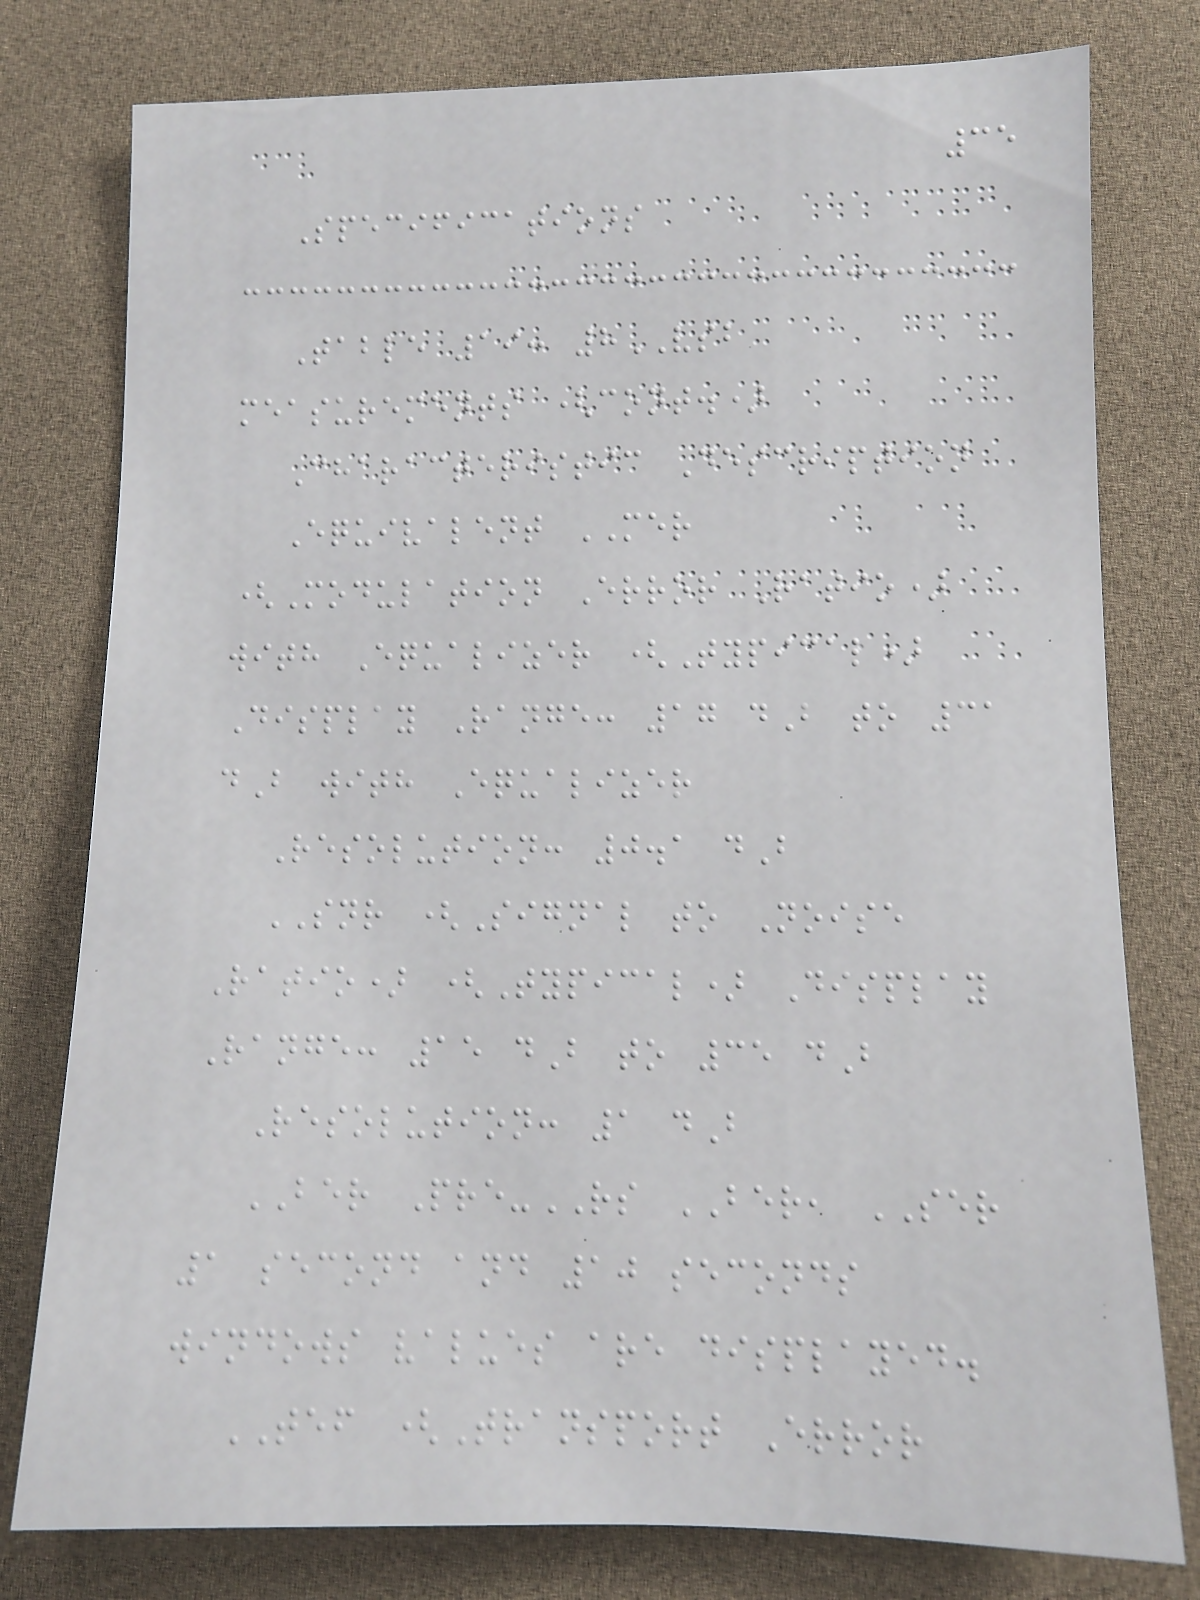35
Specifications
Table 19: 8VSB
measurements (cont.)
Characteristic Description
Equivalent MER
(Modulation Error Ratio)
with Equalizer (Typical)
Display Range: 17 dB to 31
dB with Equalizer
Resolution: 0.1 dB
SNR (Signal to Noise
Ratio) (Typical) Display
Range: 15 dB to 35 dB
Resolution: 1 dB
BER Pre-RS BER, SER
1 second and 10 seconds
windows values are displayed.
TEF (Transport Error
